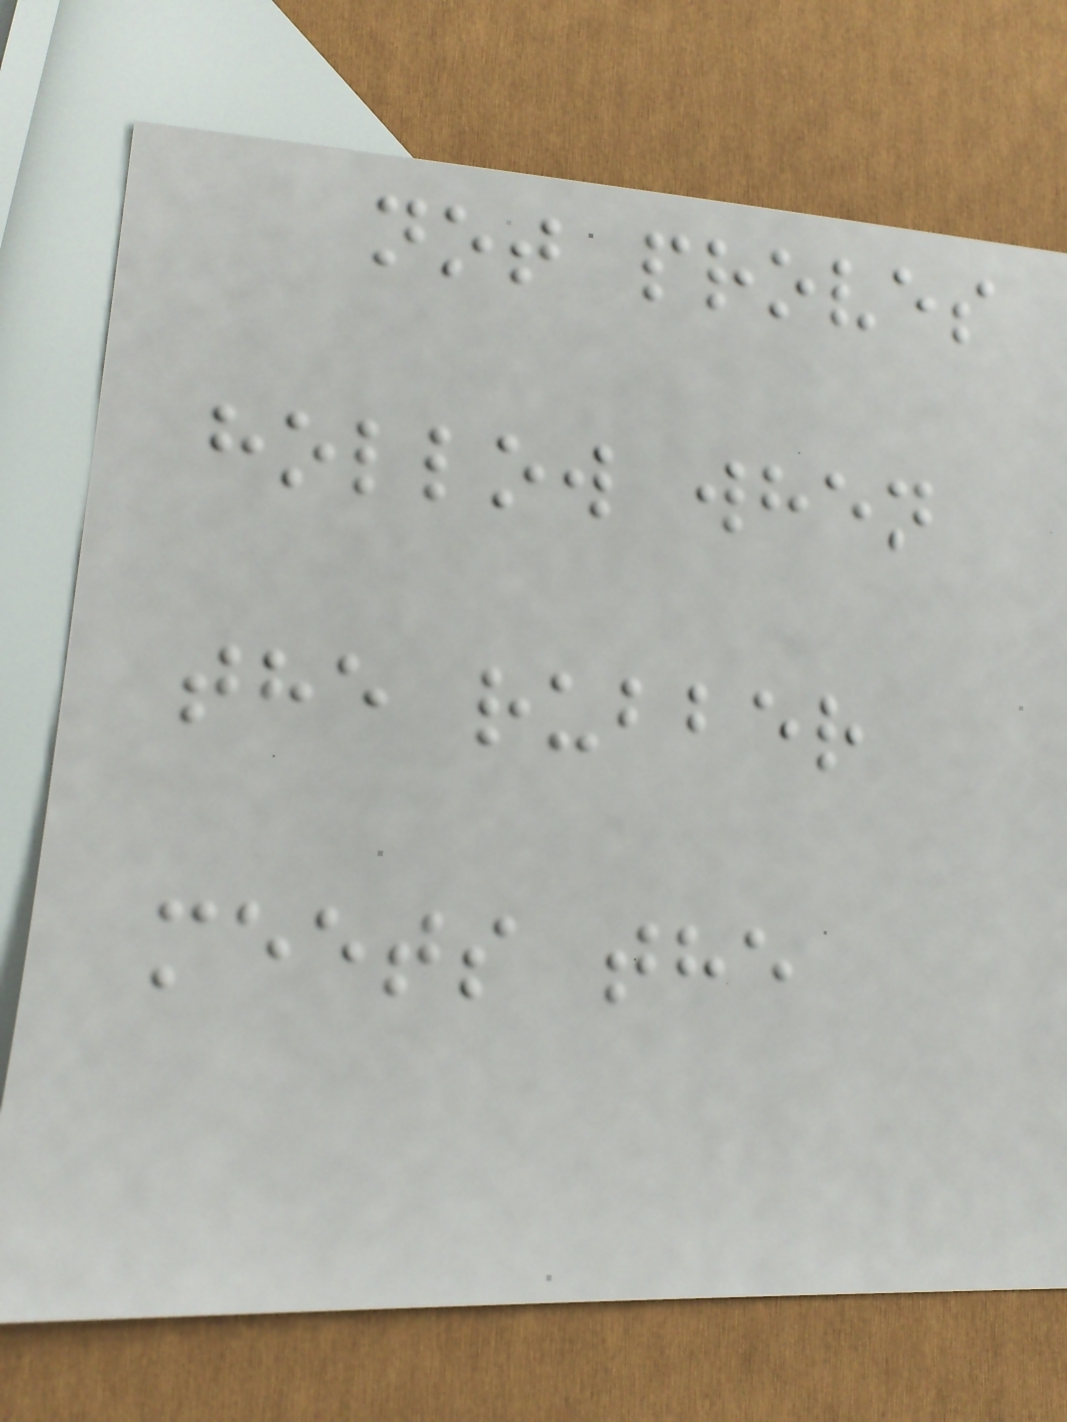not proves
hollow when
the rubber
meets the
